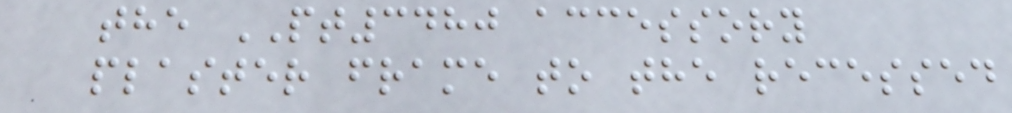the PT3480 accessory
plaster frame to the recessed
